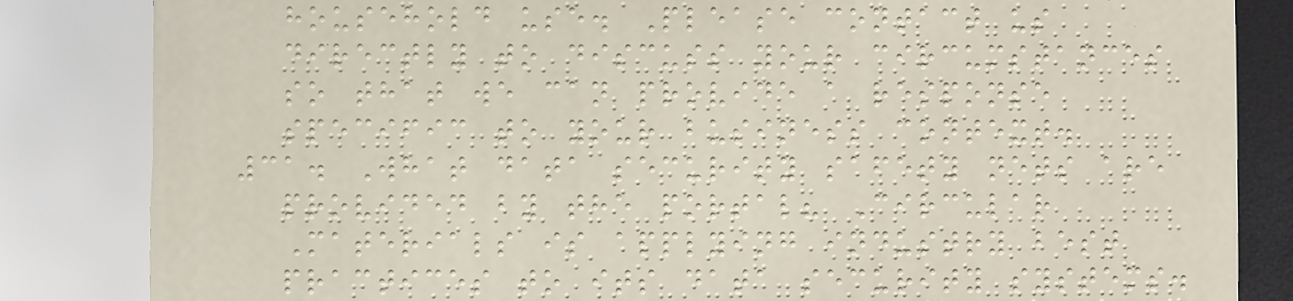household use. Please contact us
directly to discuss your circumstances
so that we can provide a response
specific to your business context.
31. What data security safety nets are
provided by the portal? Circular
Materials is applying industry best
practices to its data security systems.
